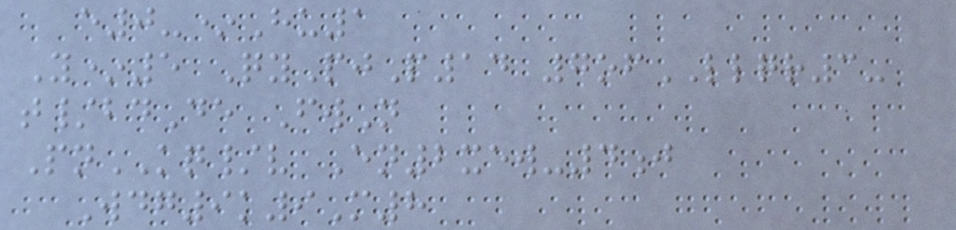e0-*Hu1
Y*5 QyPjP14 7ofLLQR3-
t/bdDe FwN
PnKQ/v En2xew-4j
Wdg9k9M8
